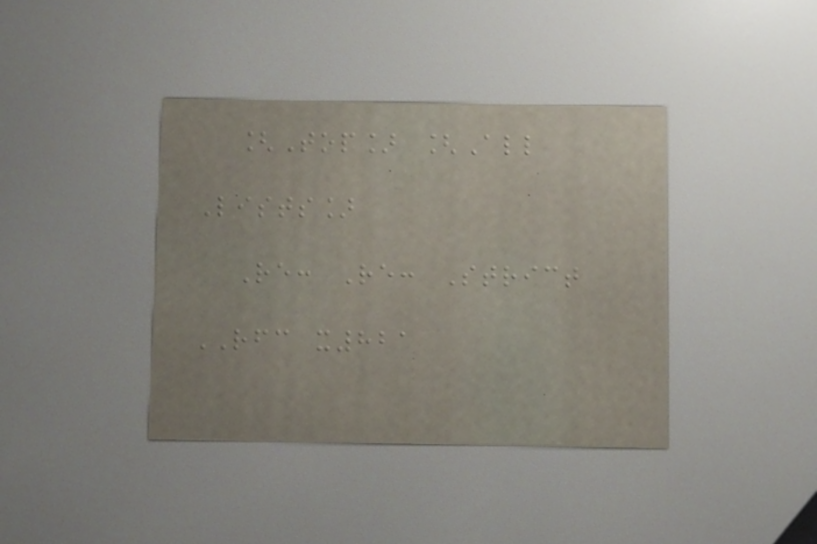[Top] [All
Lists]
Re: Re: Strict
RFC x821
